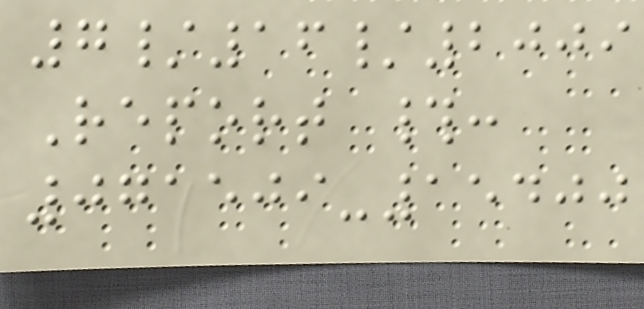7/16/2009
Report #:
071509-15400
